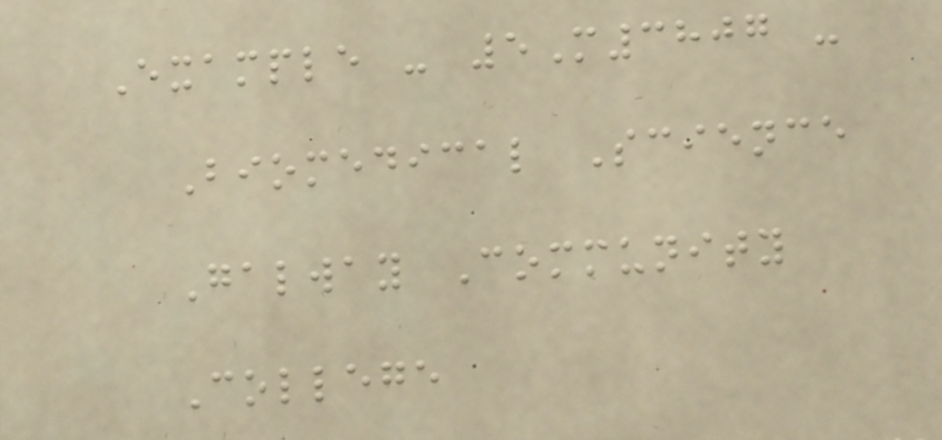Example - 5M3807 -
Biomedical Science
Galway Community
College
